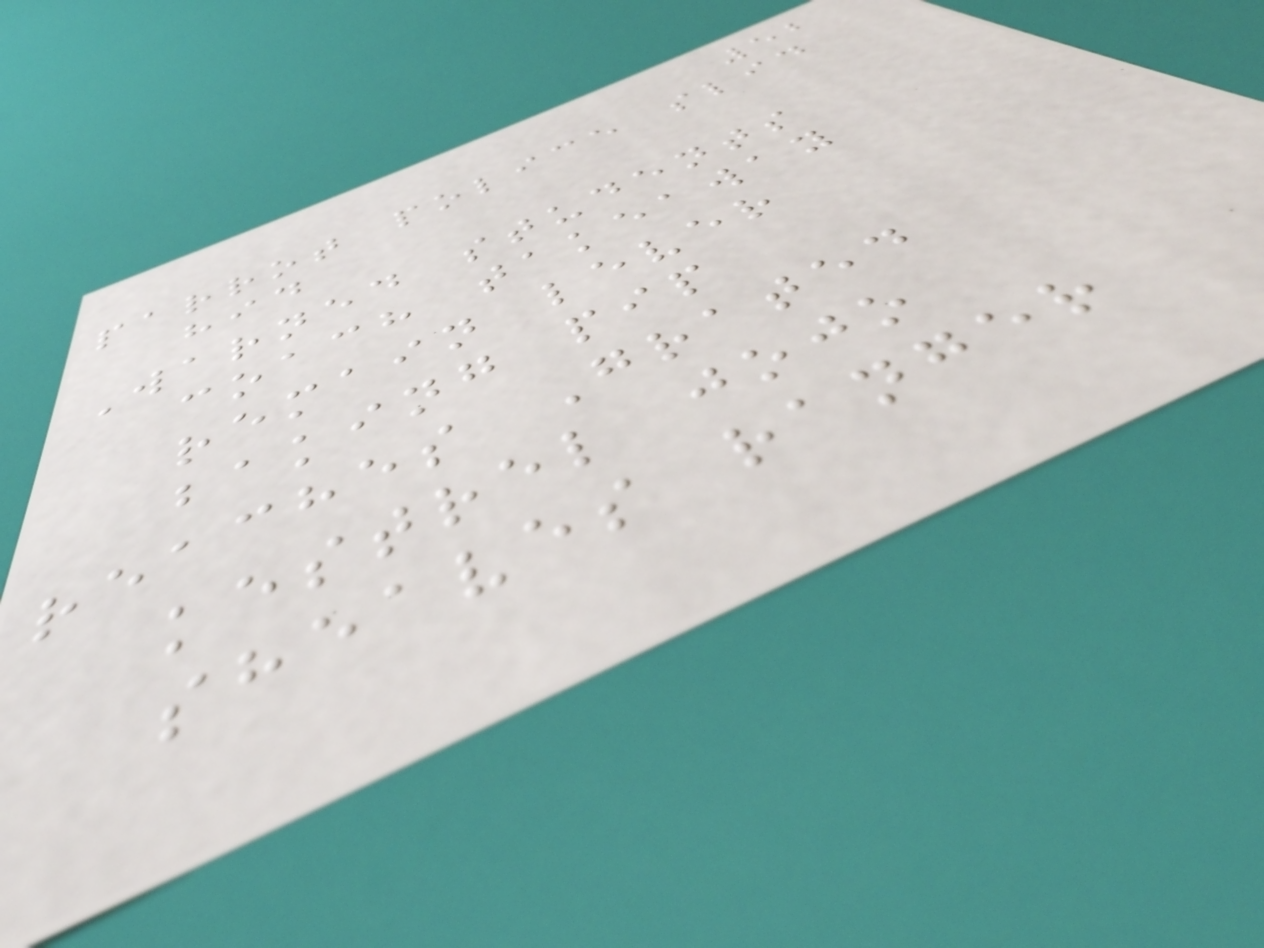52
parrot police slid
hid
Warned students
coach takeaway
remain lever
baking pip
reaches Grated
kestrel jojo
sheaves ranger
